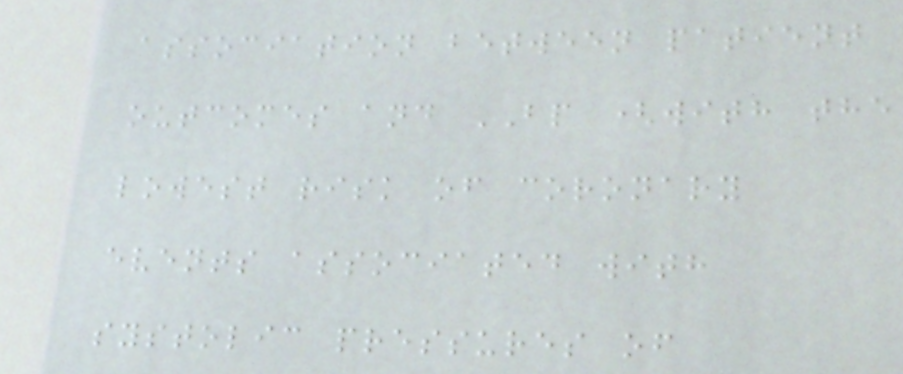association between patient
outcomes and BP (with the
lowest risk of coronary
events associated with
systolic pressures of
